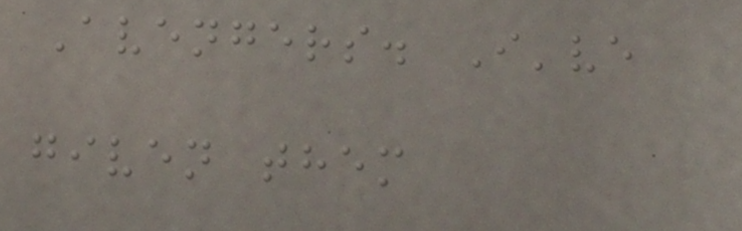Avengers. I've
given them
